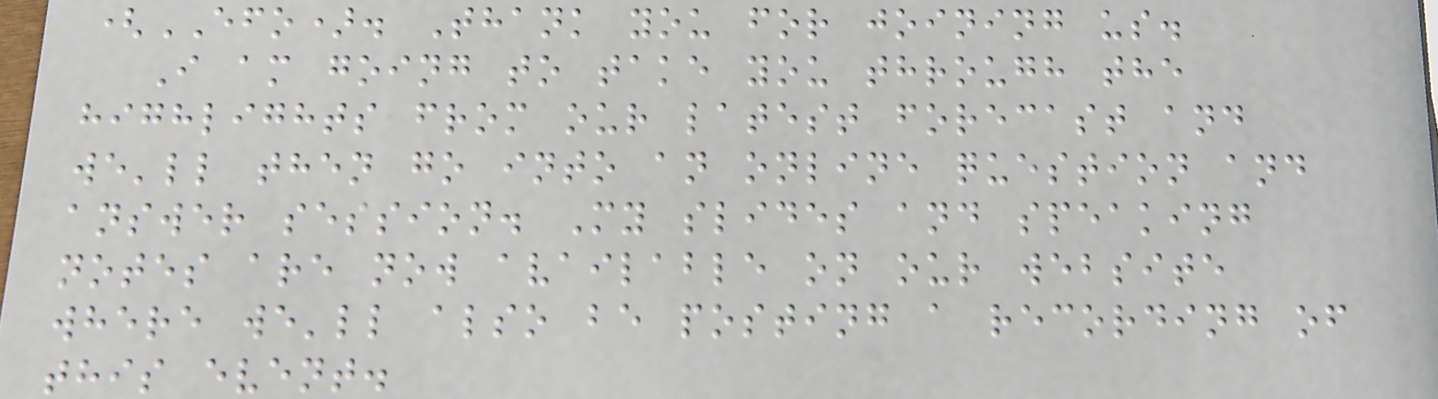(EFO). Thank you for joining us.
I am going to take you through the
highlights from our latest forecast and
we'll then go into an online question and
answer session. My slides and speaking
notes are now available on our website
where we'll also be posting a recording of
this event.
